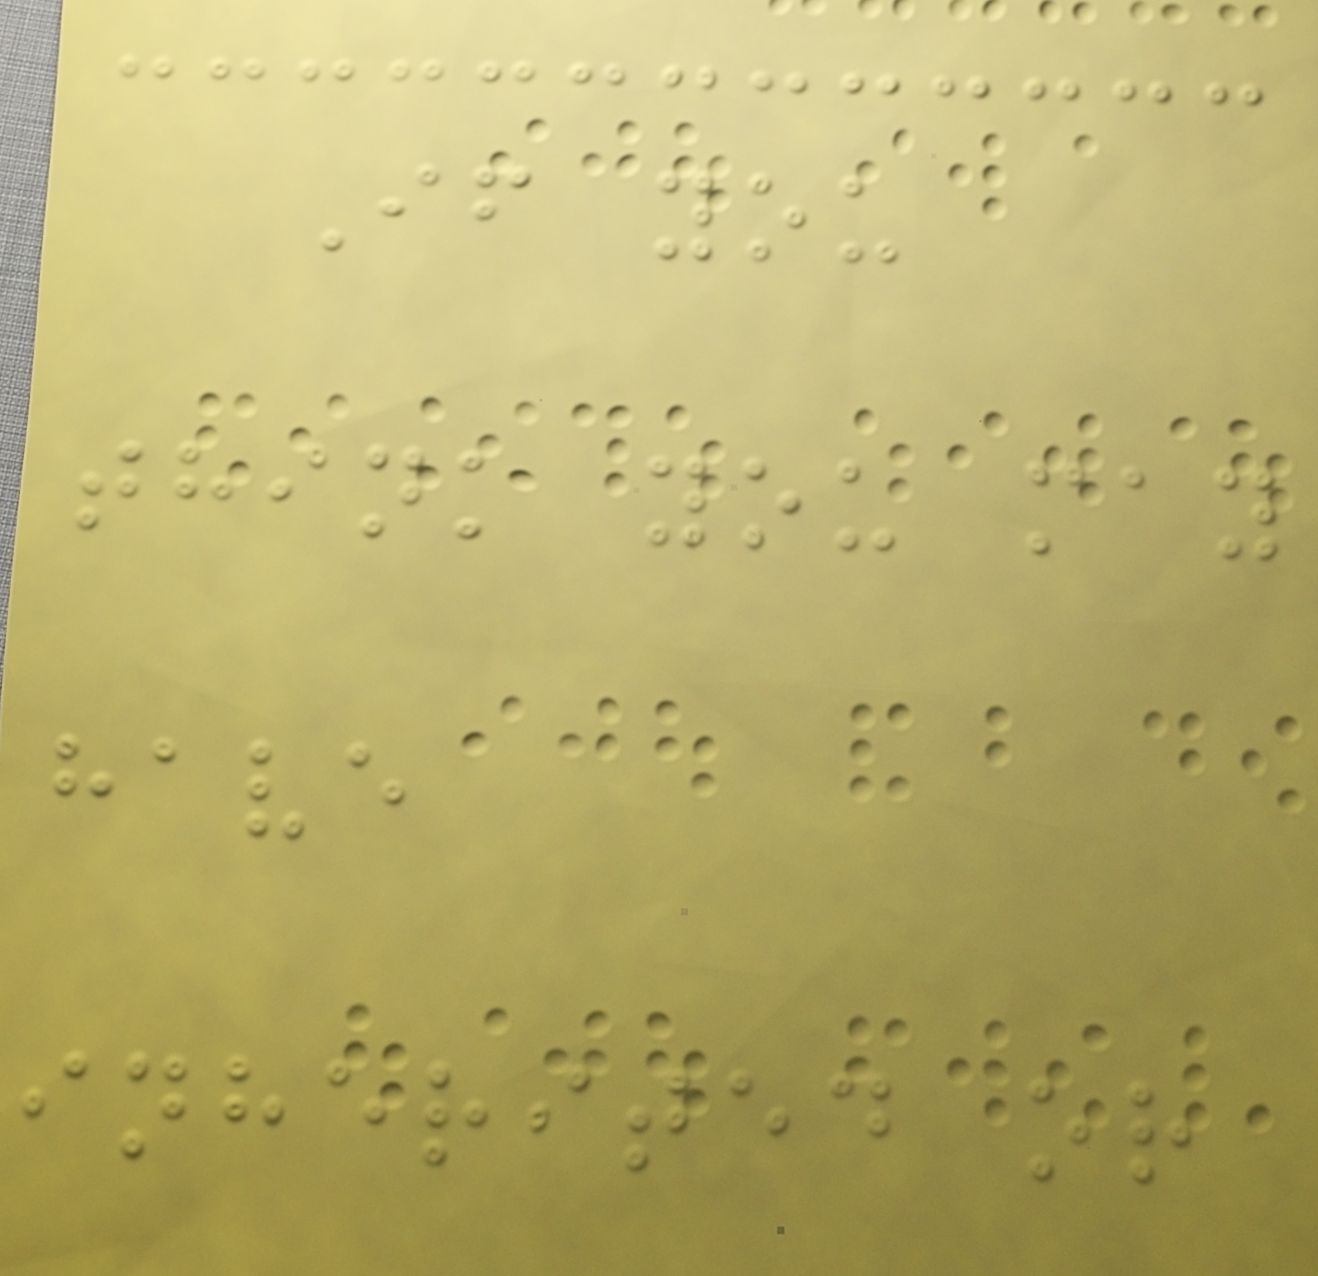If you
think you may
have
inherited or
